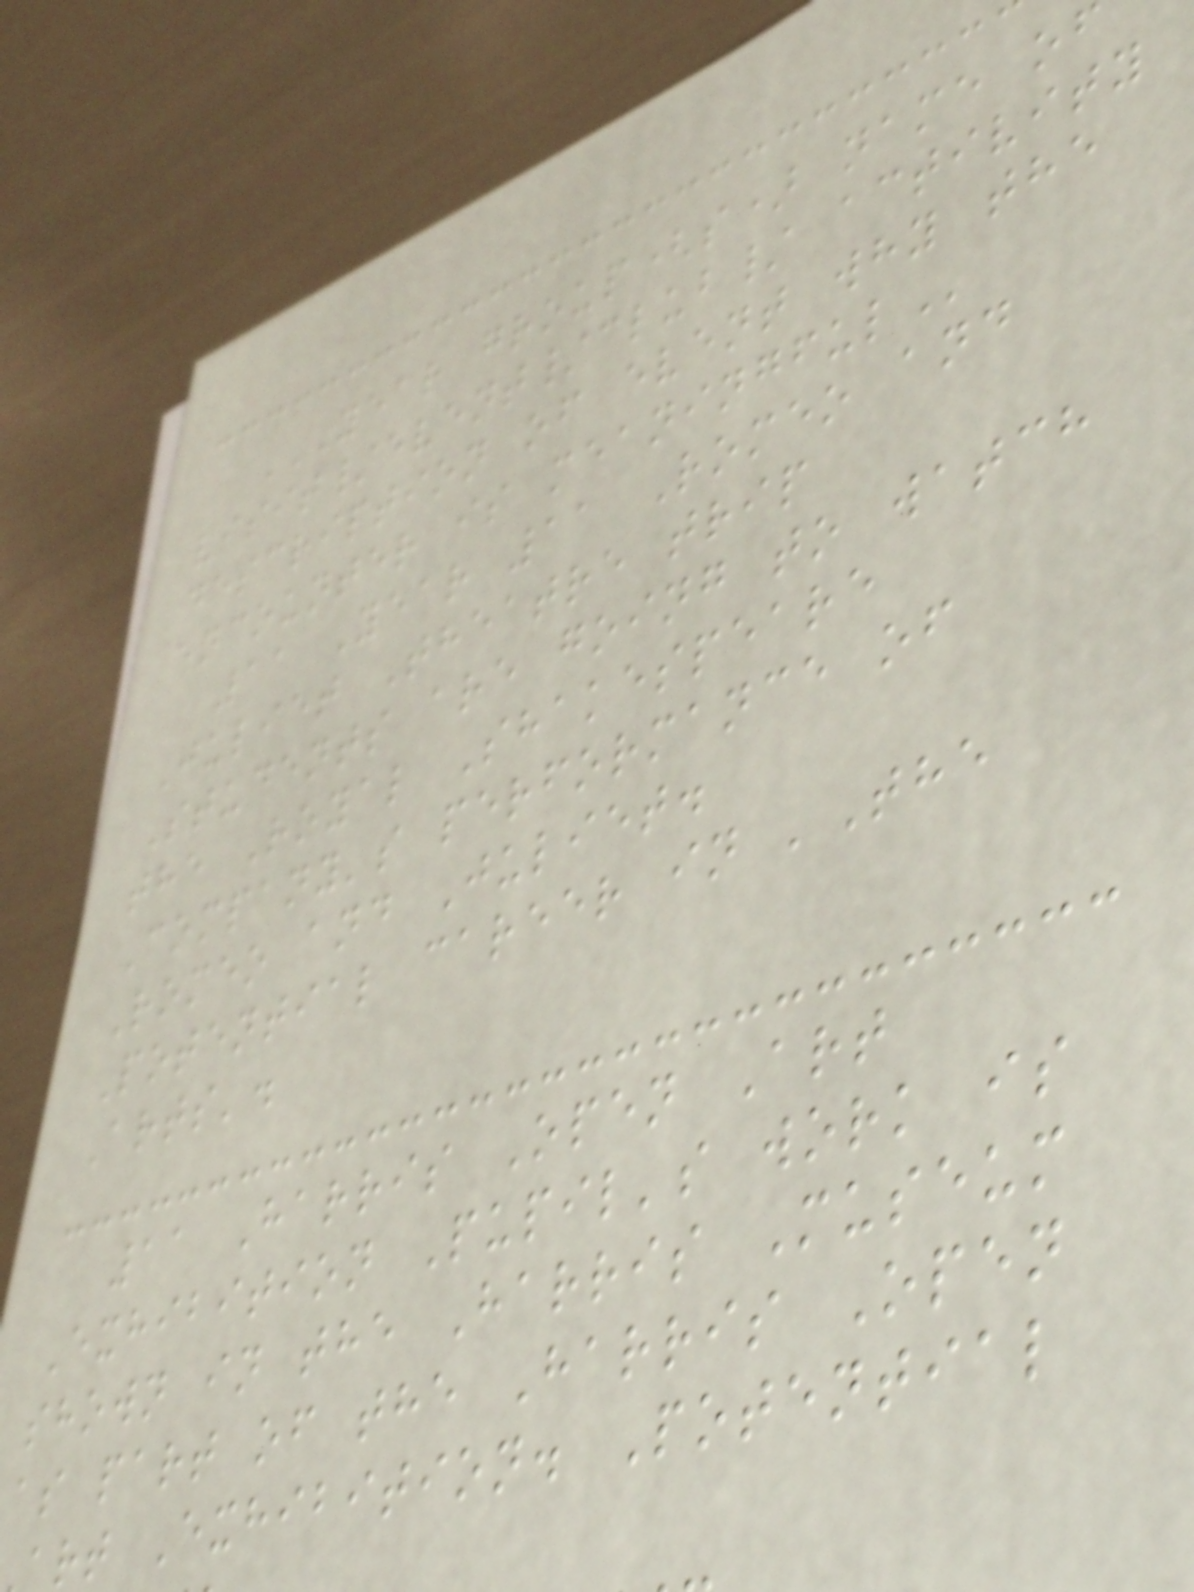visit/event/club/ activity
description of event why the
encounter is
11 Year 11 Romeo and
Juliet Theatre trip
Students are going to watch
the Royal Shakespeare
Company's performance of
Romeo and Juliet.
Potential career in 'The
Arts'.
11 Harris Open Art
Exhibition Pupil's work is
shown in the Harris Museum
as part of the Harris Open
rt Exhibition. Potential
